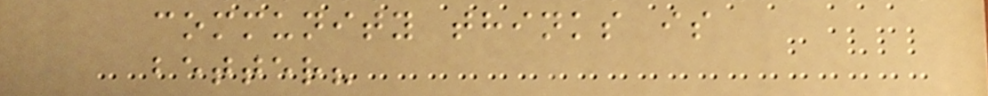community thinks is
better?
